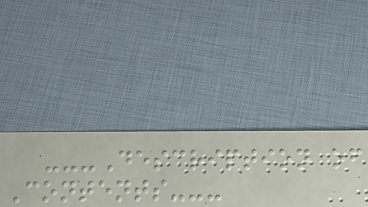---Description of
Contents---
